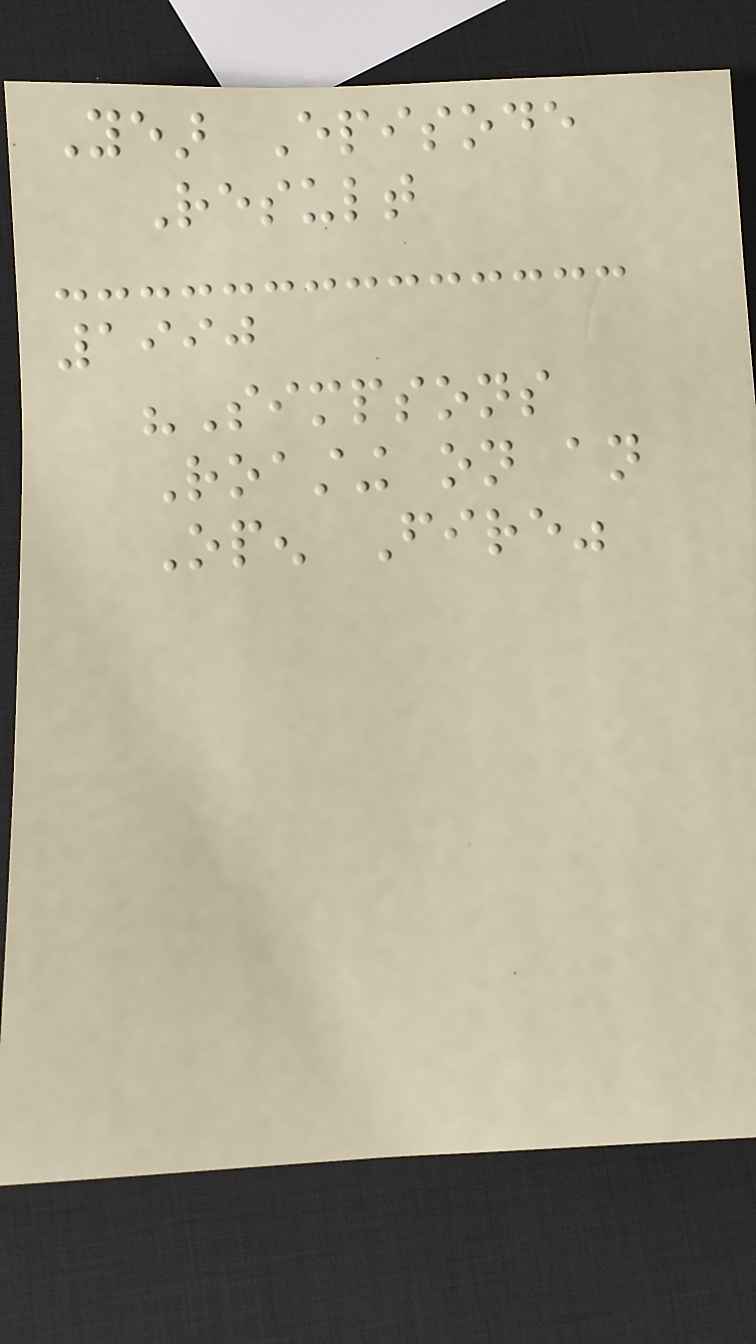Year Episode
Result
1990
"Simpsons
Roasting on an
Open Fire"
